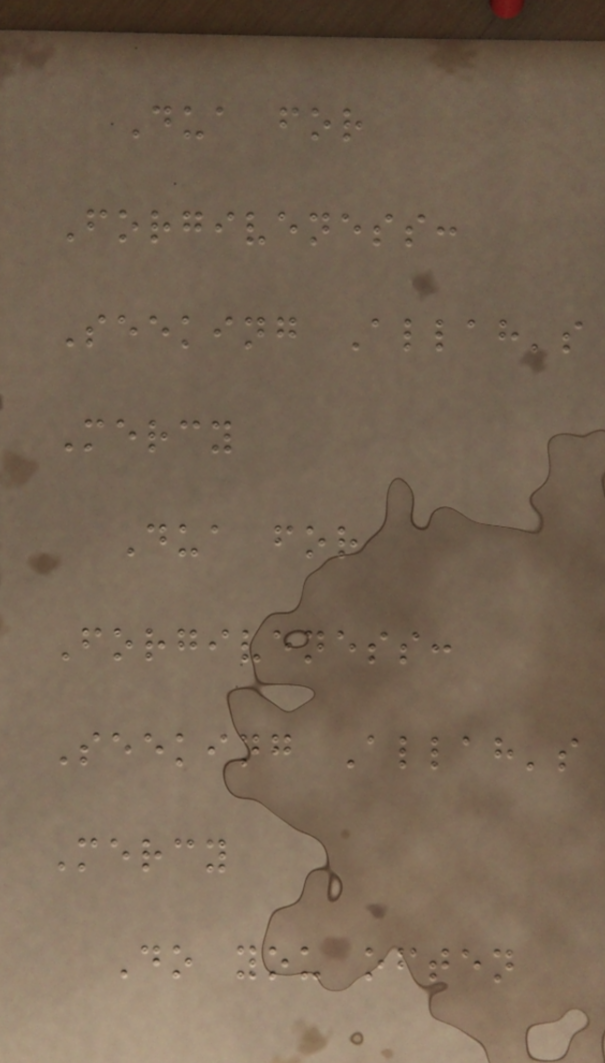Dua for
Forgiveness:
Seeking Allah's
Mercy
Dua for
Forgiveness:
Seeking Allah's
Mercy
Do you often
